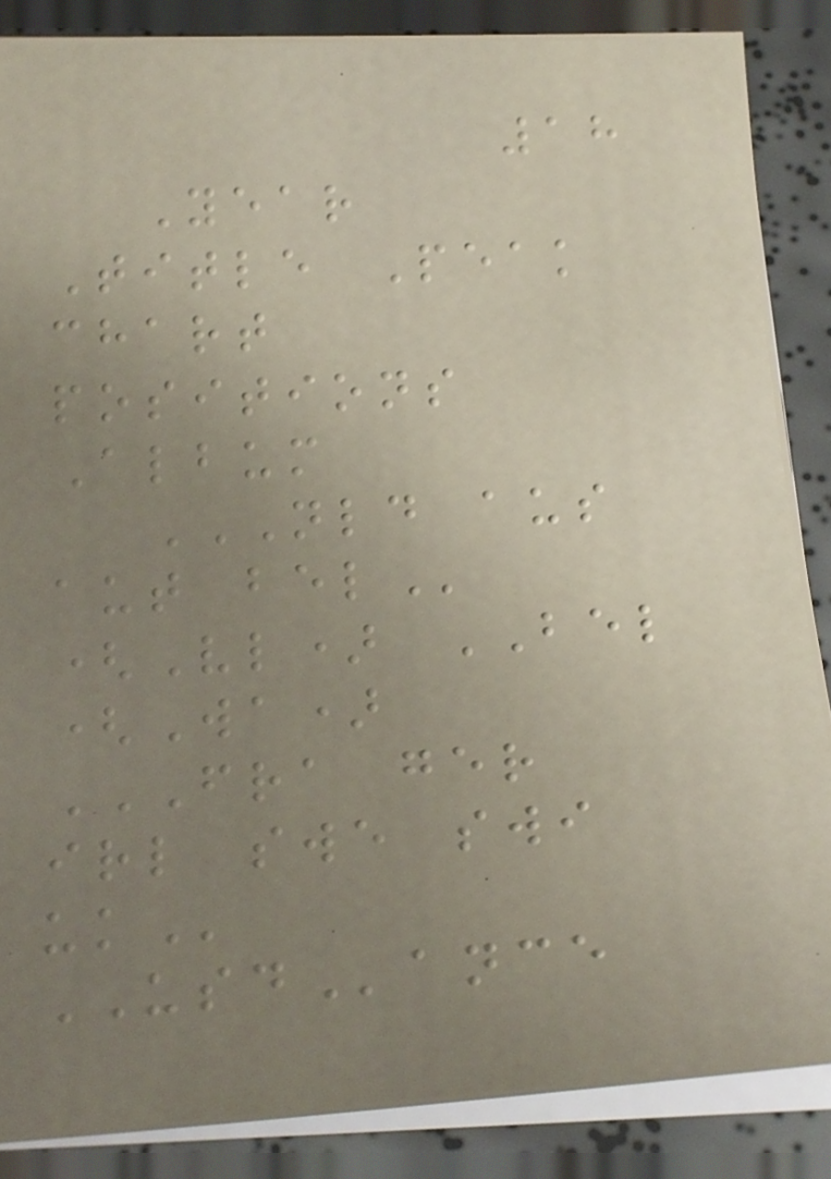18
Year
Title Peak
chart
positions
Album
NLD AUS
AUT BEL
(Vl) BEL
(Wa)
FRA GER
IRL SWE SWI
UK
USDance
